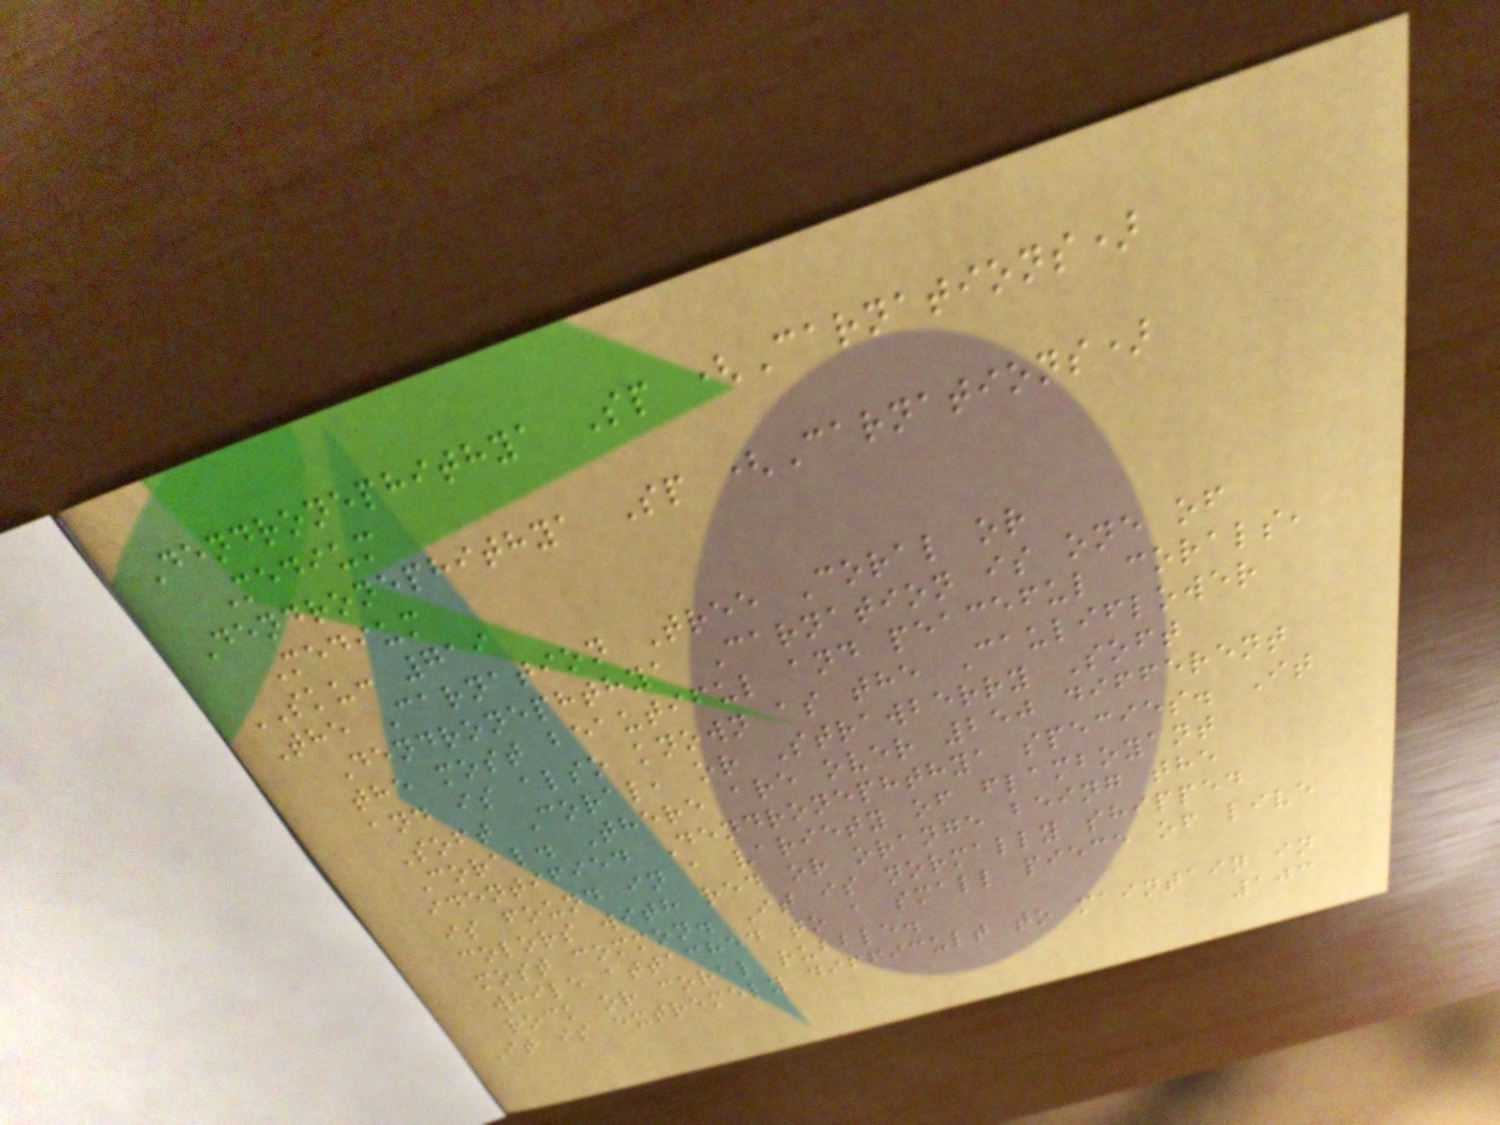Dendronephithya Sp (Carnations)
Medium
Dendronephithya Sp (Carnations)
Medium
SKU: 719
The Carnation Tree Coral or
Dendronephthya Carnation is one of
the most beautiful and peaceful corals,
and is also known as the Cauliflower
Soft Coral, or Strawberry Soft
Coral. There are over 250 different
identified Dendronephthya species. It
is found in a variety of flamboyant
colors with red or orange being the
most common. It is normally shipped
while attached to a small piece of live
rock or coral rubble.
It is extremely difficult to maintain in
103
